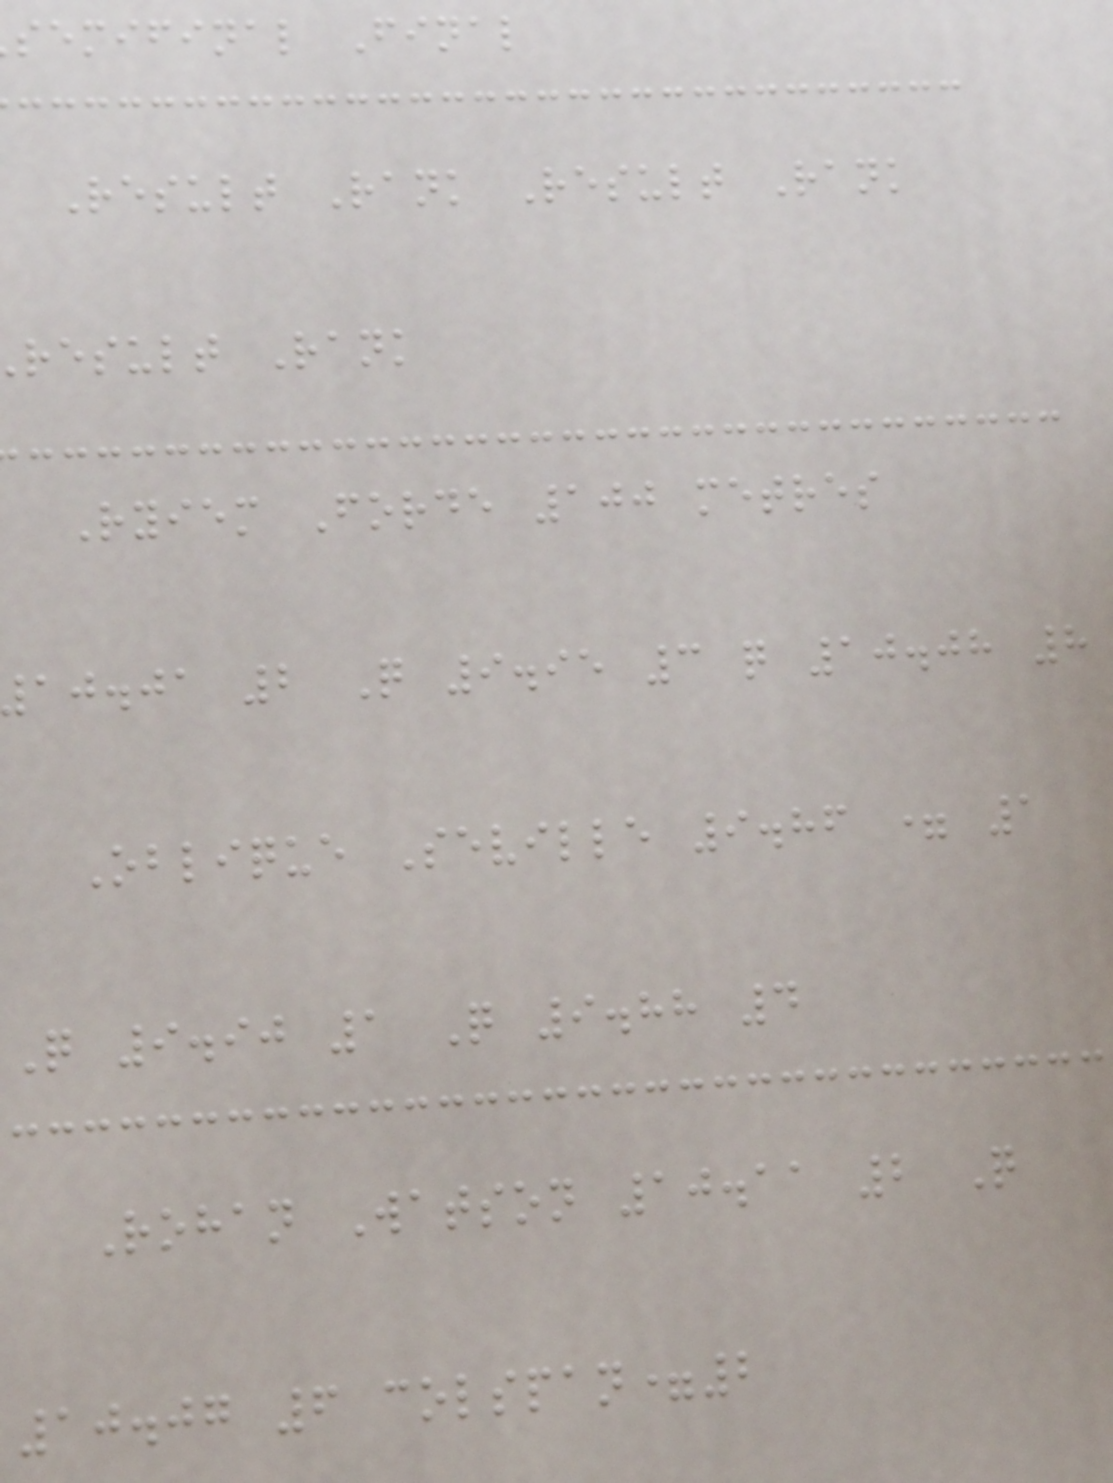semifinal Final
Result Rank Result Rank
result Rank
Ryiem Forde 100 metres
aj.ja 2 Q 9.95 3 q 10.08 8
Oblique Seville 9.86 = 1
Q 9.90 1 Q 9.88 4
Rohan Watson 10.11 2 Q
10.07 6 colspan=2
